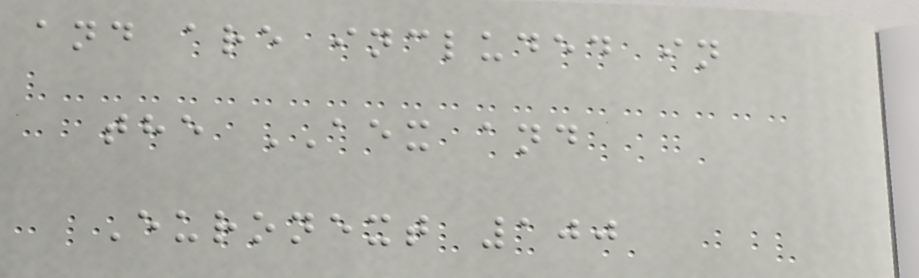and are included in
the AEX and
Euronext 100
